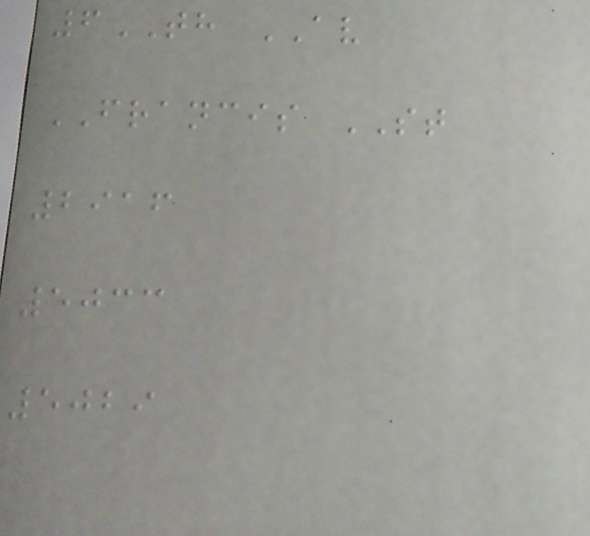6TH AV
FRANCIS ST
2916
5033
5029
